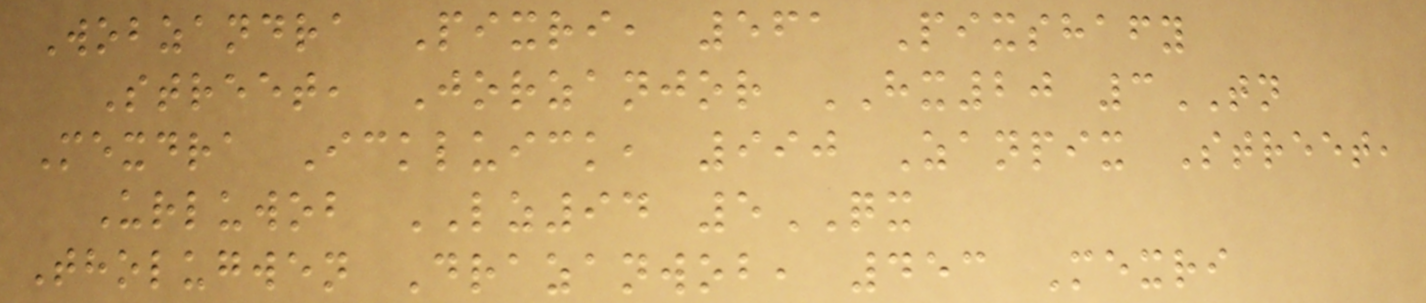Wobzandra Pixri, 561 Pixshafy
Street, Jorzanjor HX20 3TN
Mexdra Ickluick, 990 Zanpix Street,
Urluwob LZ94 5QX
Tholugwen Drazanwob, 453 Mexri
